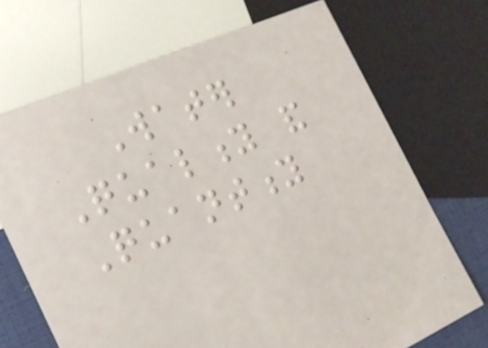Water
Quality and
Quantity
